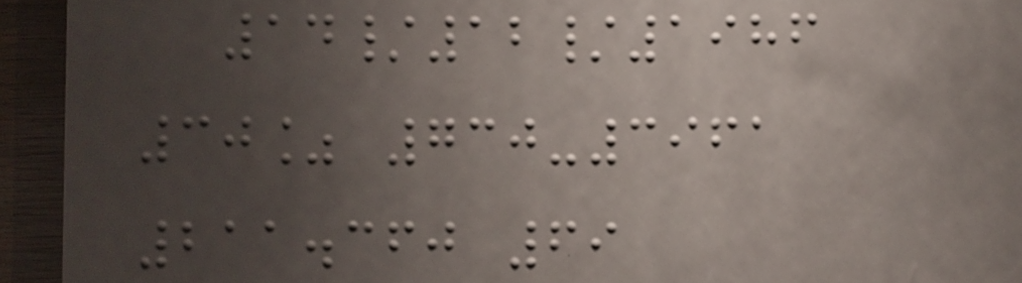14/12/1986
30% 730-3961
211.360 69
